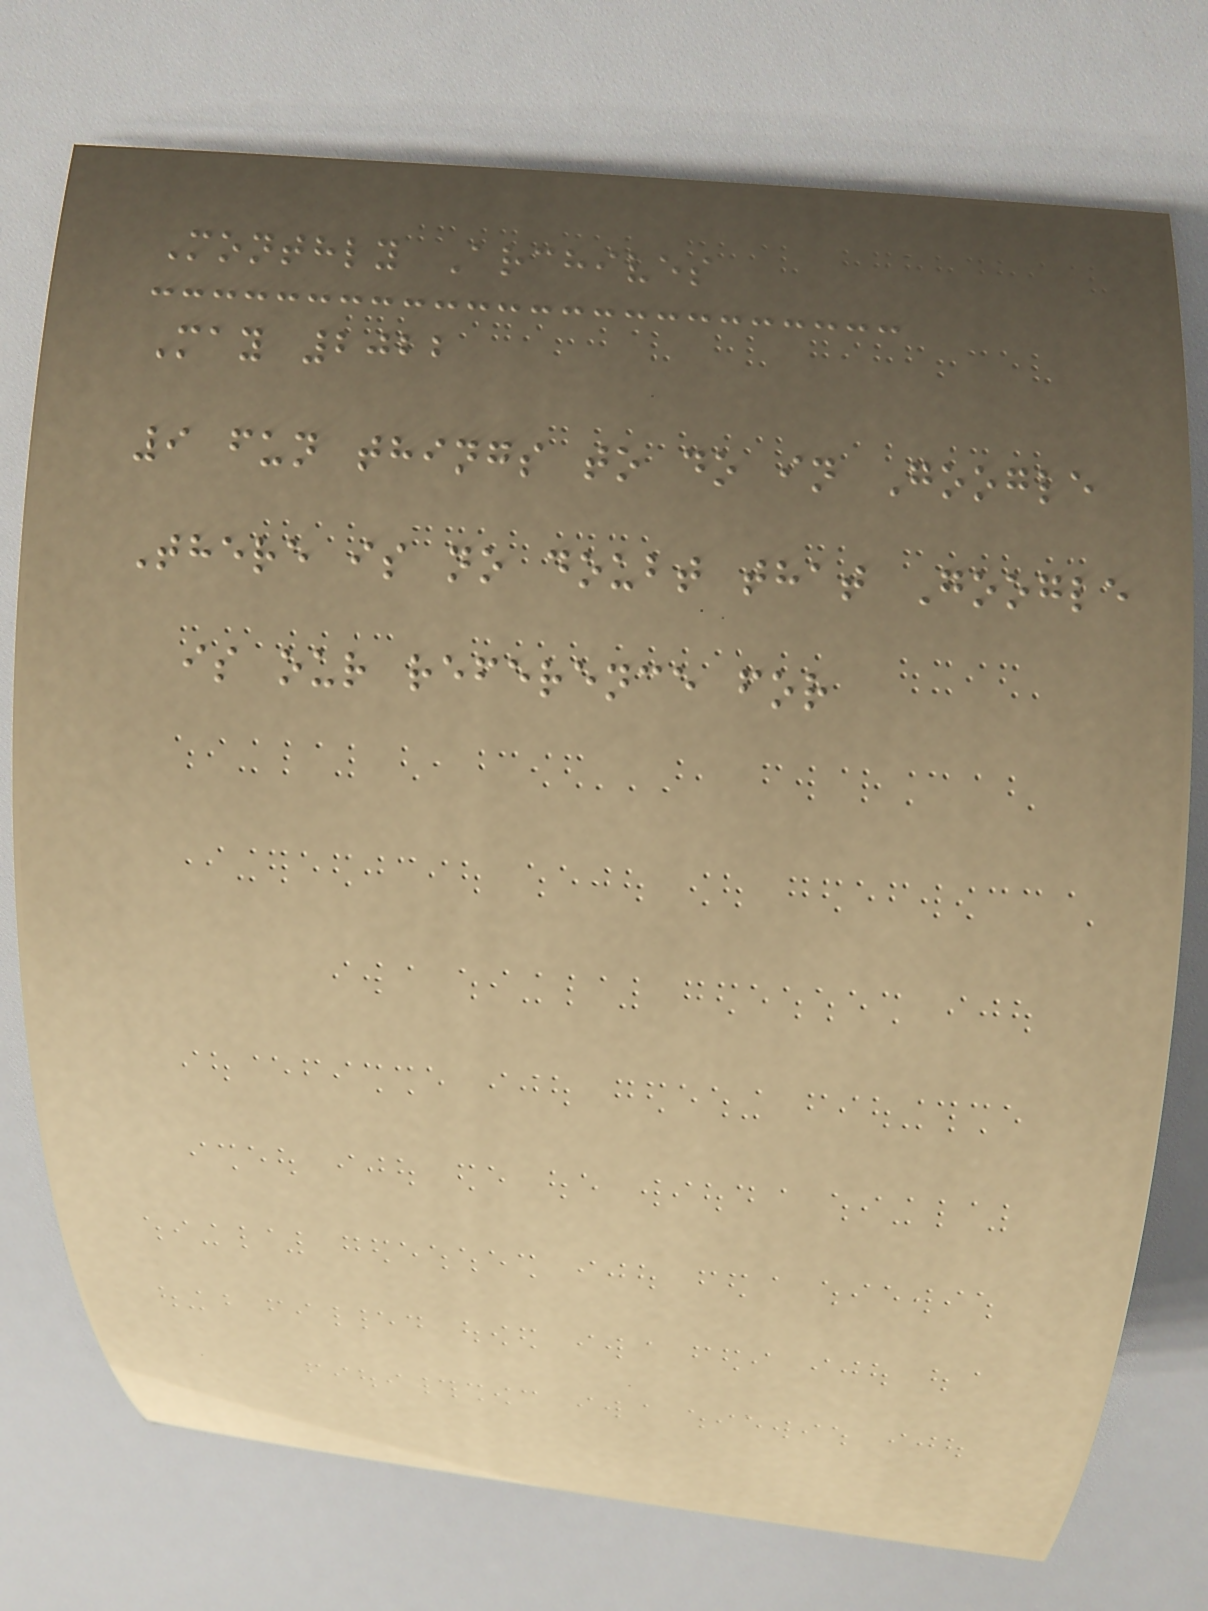Monthly Archives
May 2022
9 fun things to do in Google
There is no doubt that Google
is our reference for
